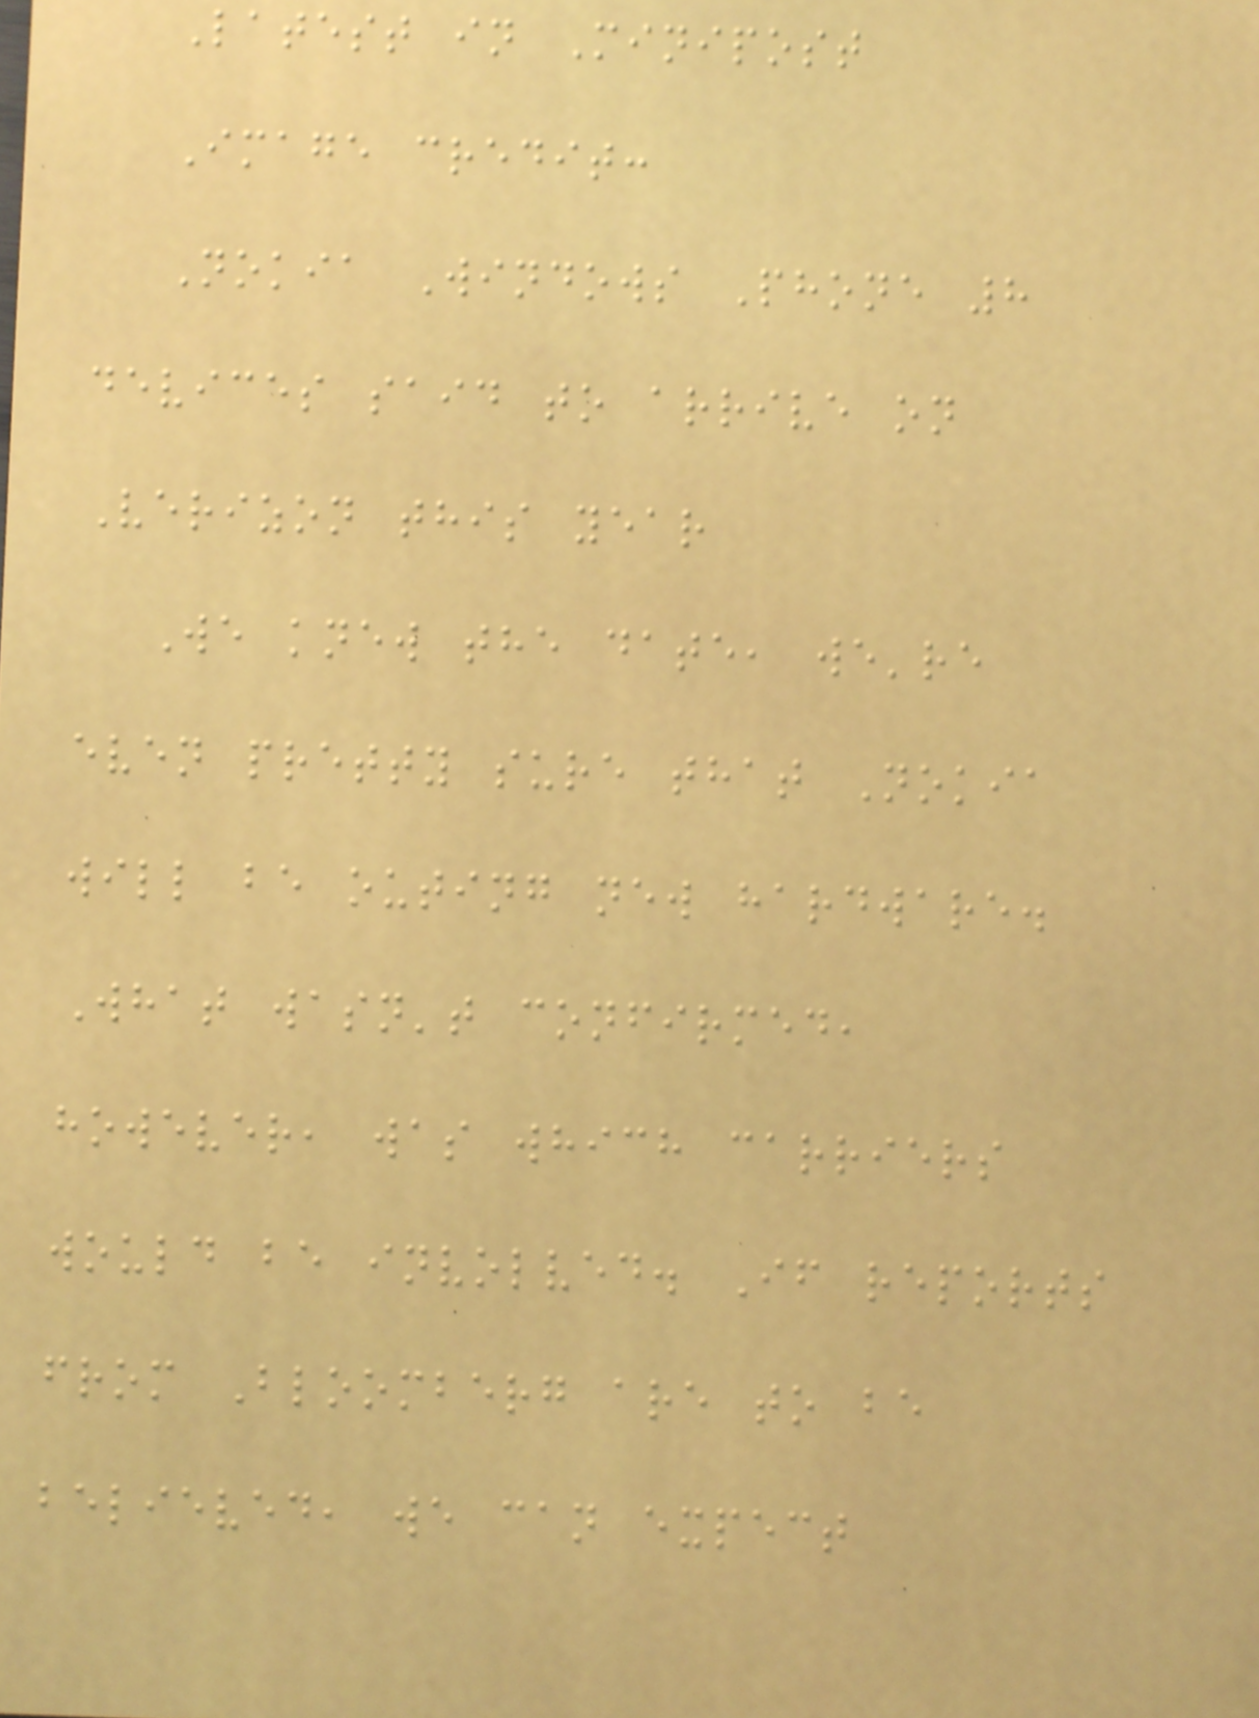Latest in Minipost
Image credit:
Nokia Windows Phone 8
devices said to arrive on
Verizon this year
We knew the date, we're
even pretty sure that Nokia
will be outing new hardware.
What wasn't confirmed,
however, was which carriers
would be involved. If reports
from Bloomberg are to be
believed, we can expect
